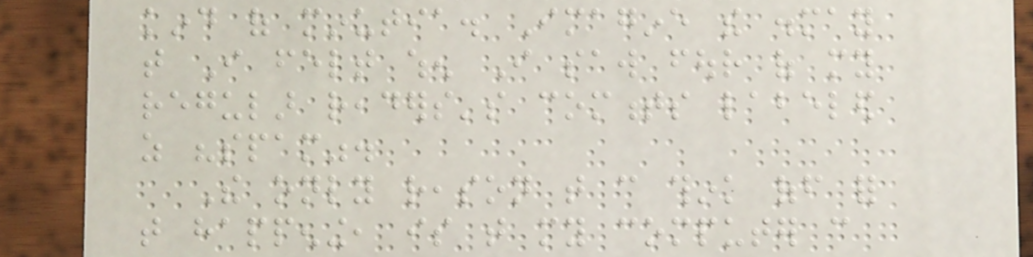kind of minutia. Imagine the dismay
that I felt when I saw four of my
regular readers's comments labeled
as "spam".
The only reason that can think off for
that happening, is that my computer can
